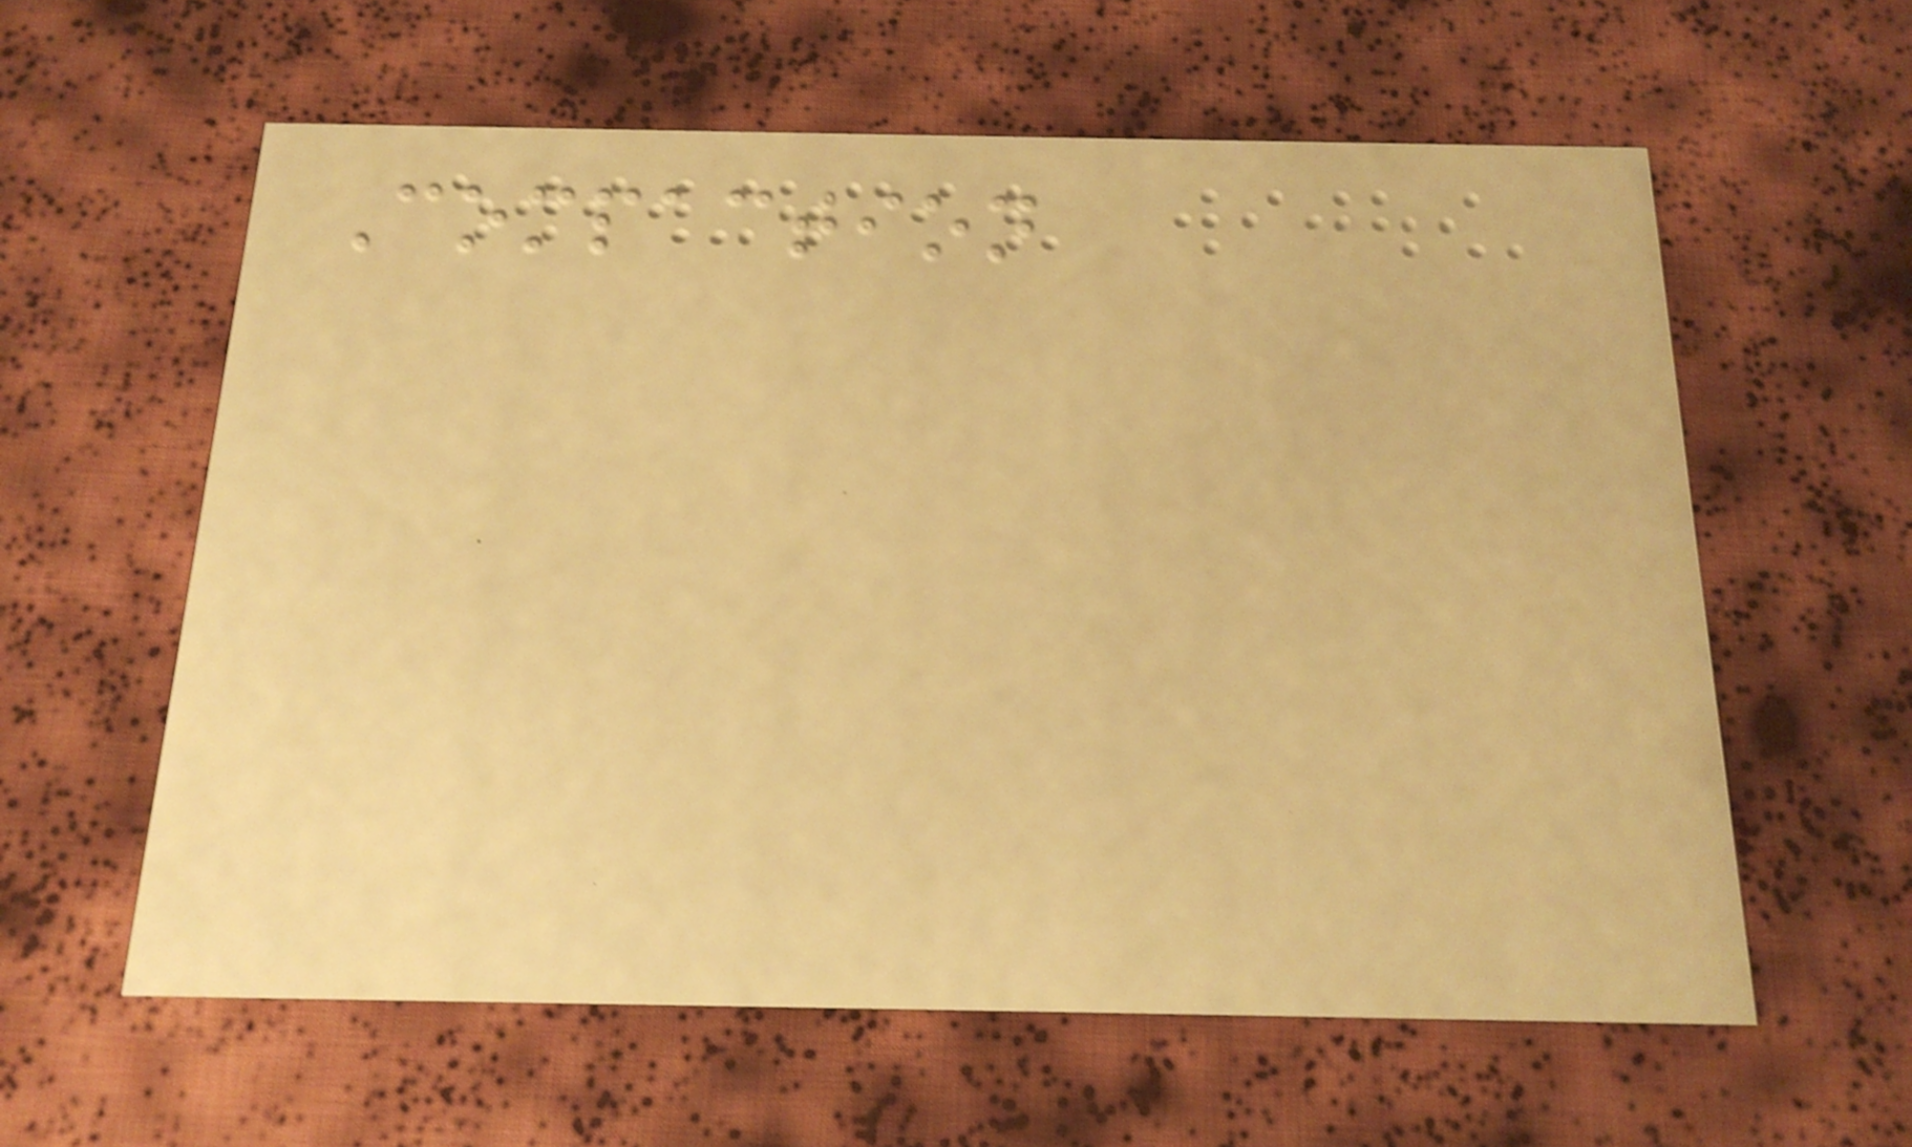Compaction
